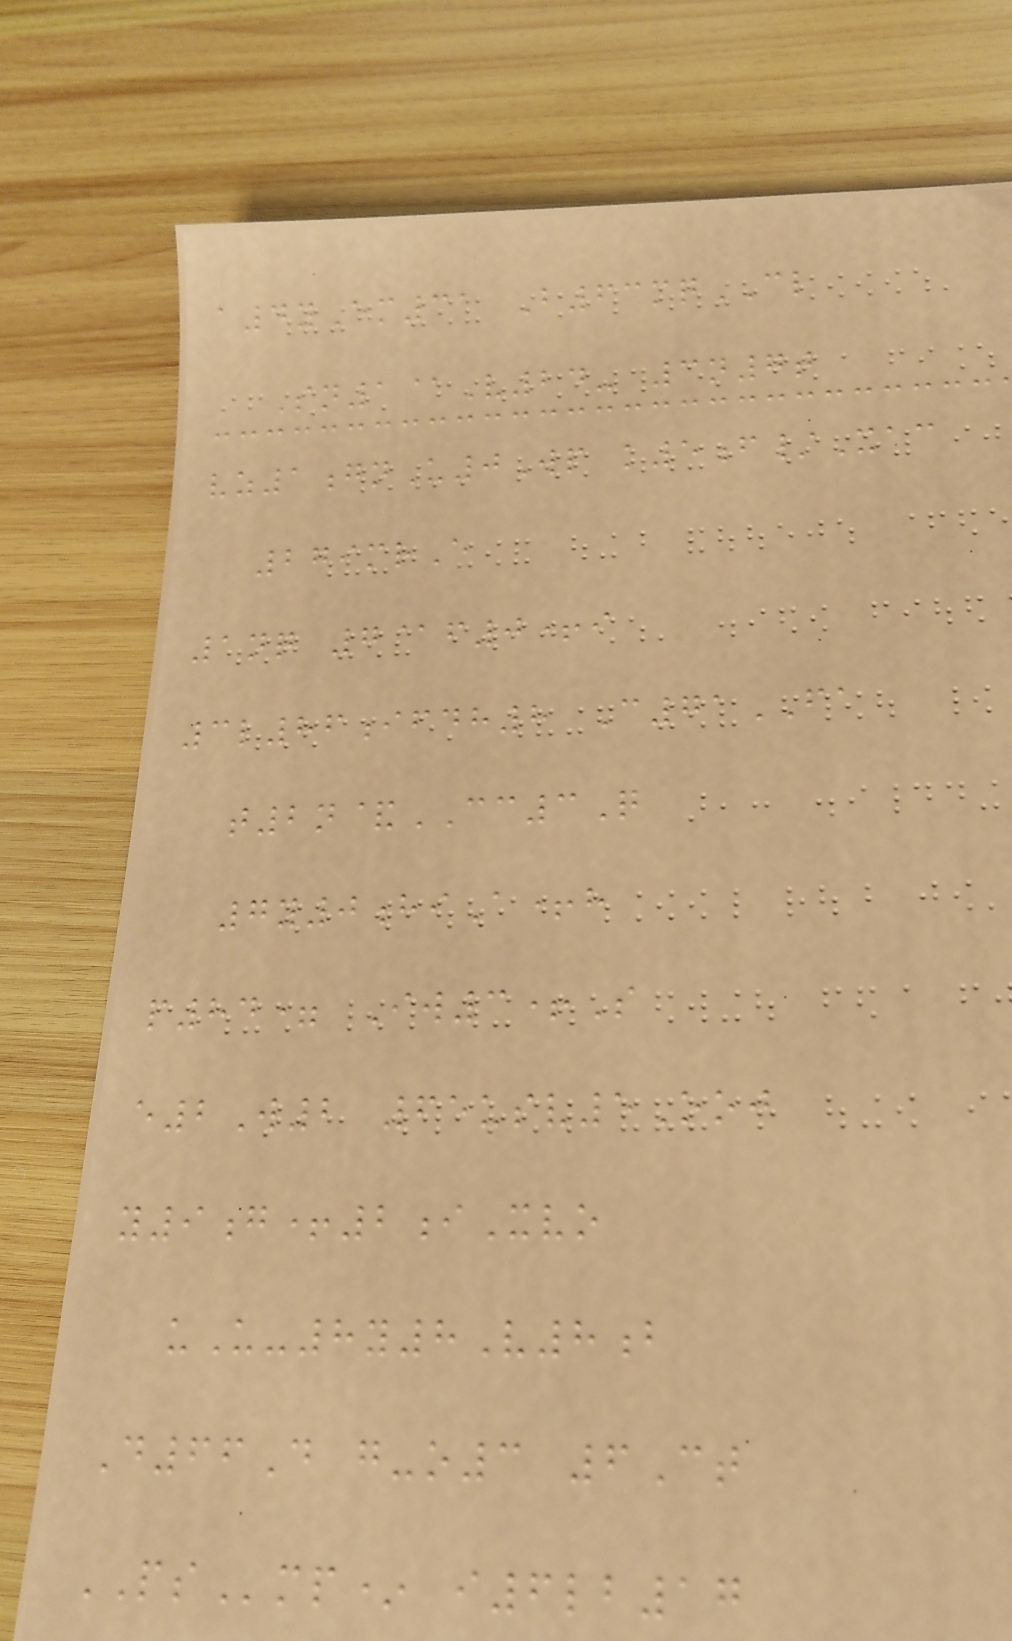a4yEm31 B63mqCL
Sn1@V24- 3n7t
vz1gnU0Wp k5f/Xac
279mrE
1nq 7@f0+i
3l86ifdh8 C71FA
t2n&CC3Q
7y0hiA+h
p84= Iw3+S
e2W2 65usv5Ooj
y9g+2iXvo
uU-8y8V8b
D66D g-o3 6Ct
PSmp* i6lb17
